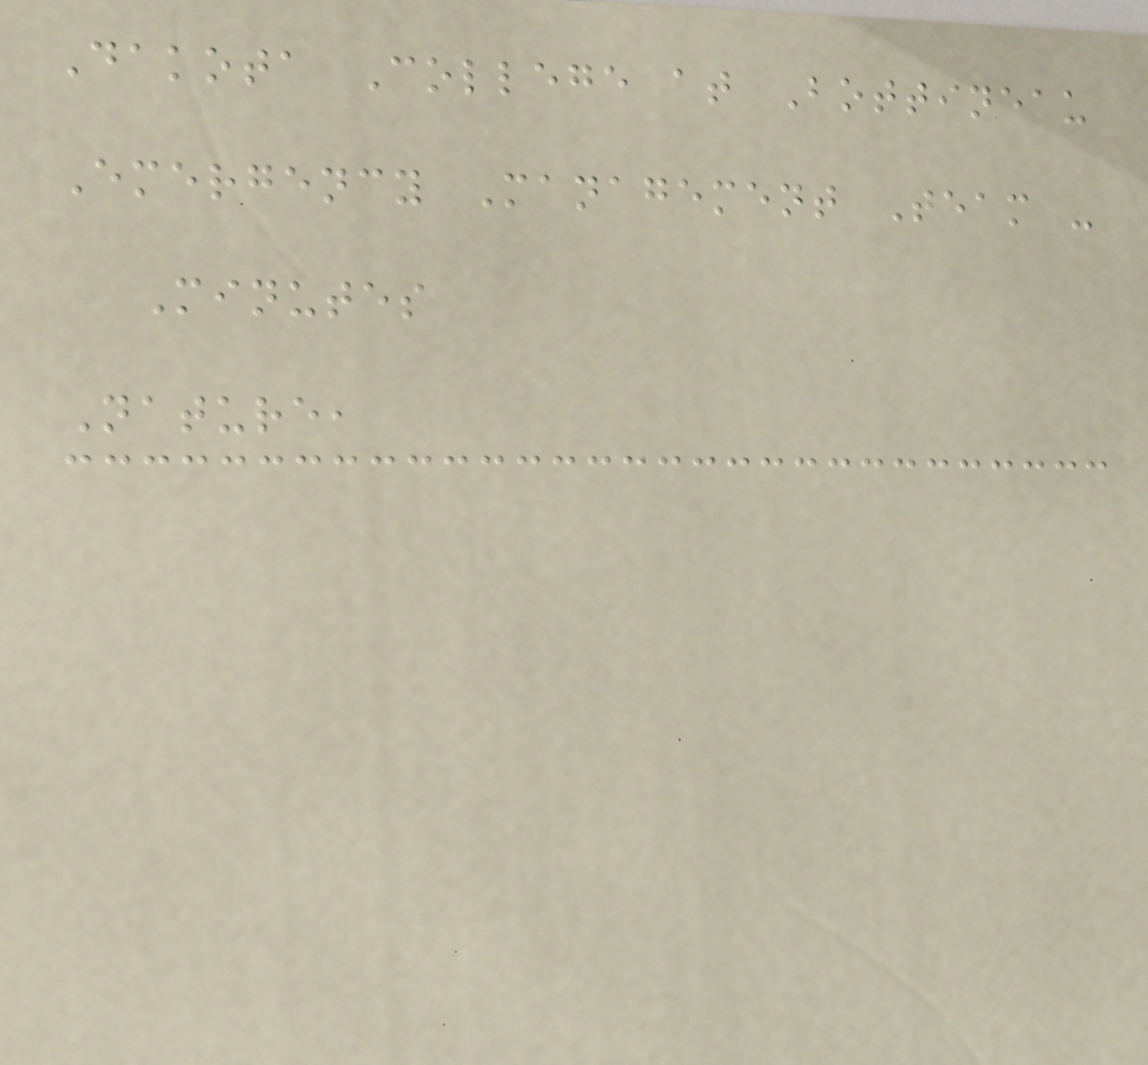Dakota College at Bottineau
Emergency Management Team -
Minutes
Nature,
